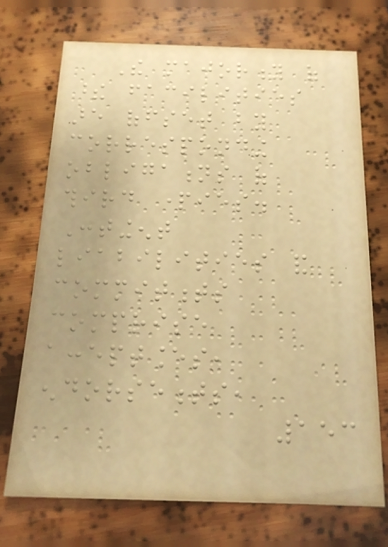The majority of
these facilities
are offset by
corresponding
obligations of
third parties.
Contingent
liabilities and
commitments
comprise
acceptances,
endorsements,
153
